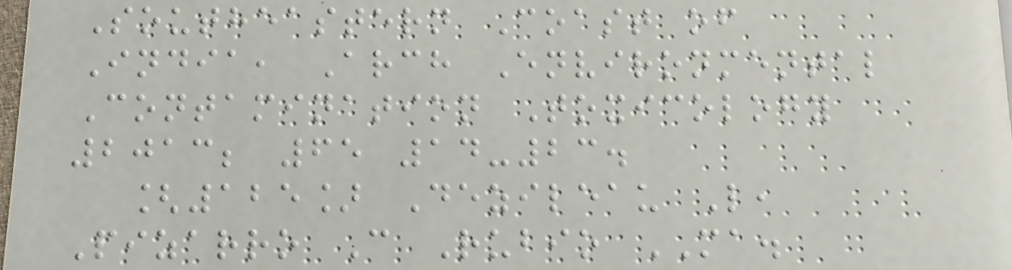Southeastern Coast of
India, Arch Environmental
Contamination Toxicology
2013; 65 14-23.
[125] Dezileau L,
Pizarro C Rubio MA.
